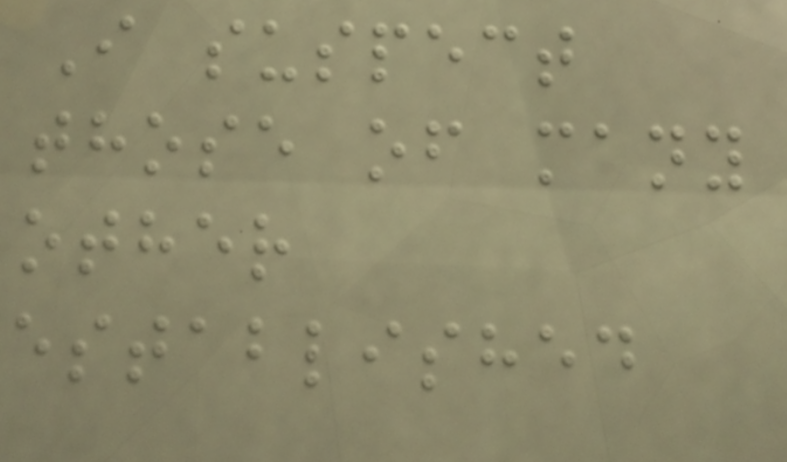I suspect
those of many
other
established
